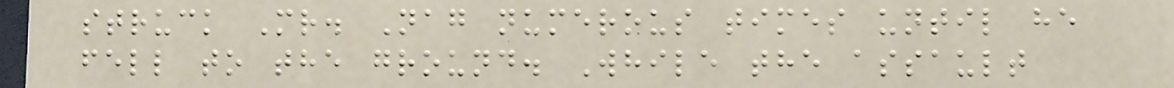struck Mr. Nag numerous times until he
fell to the ground. While the assault
